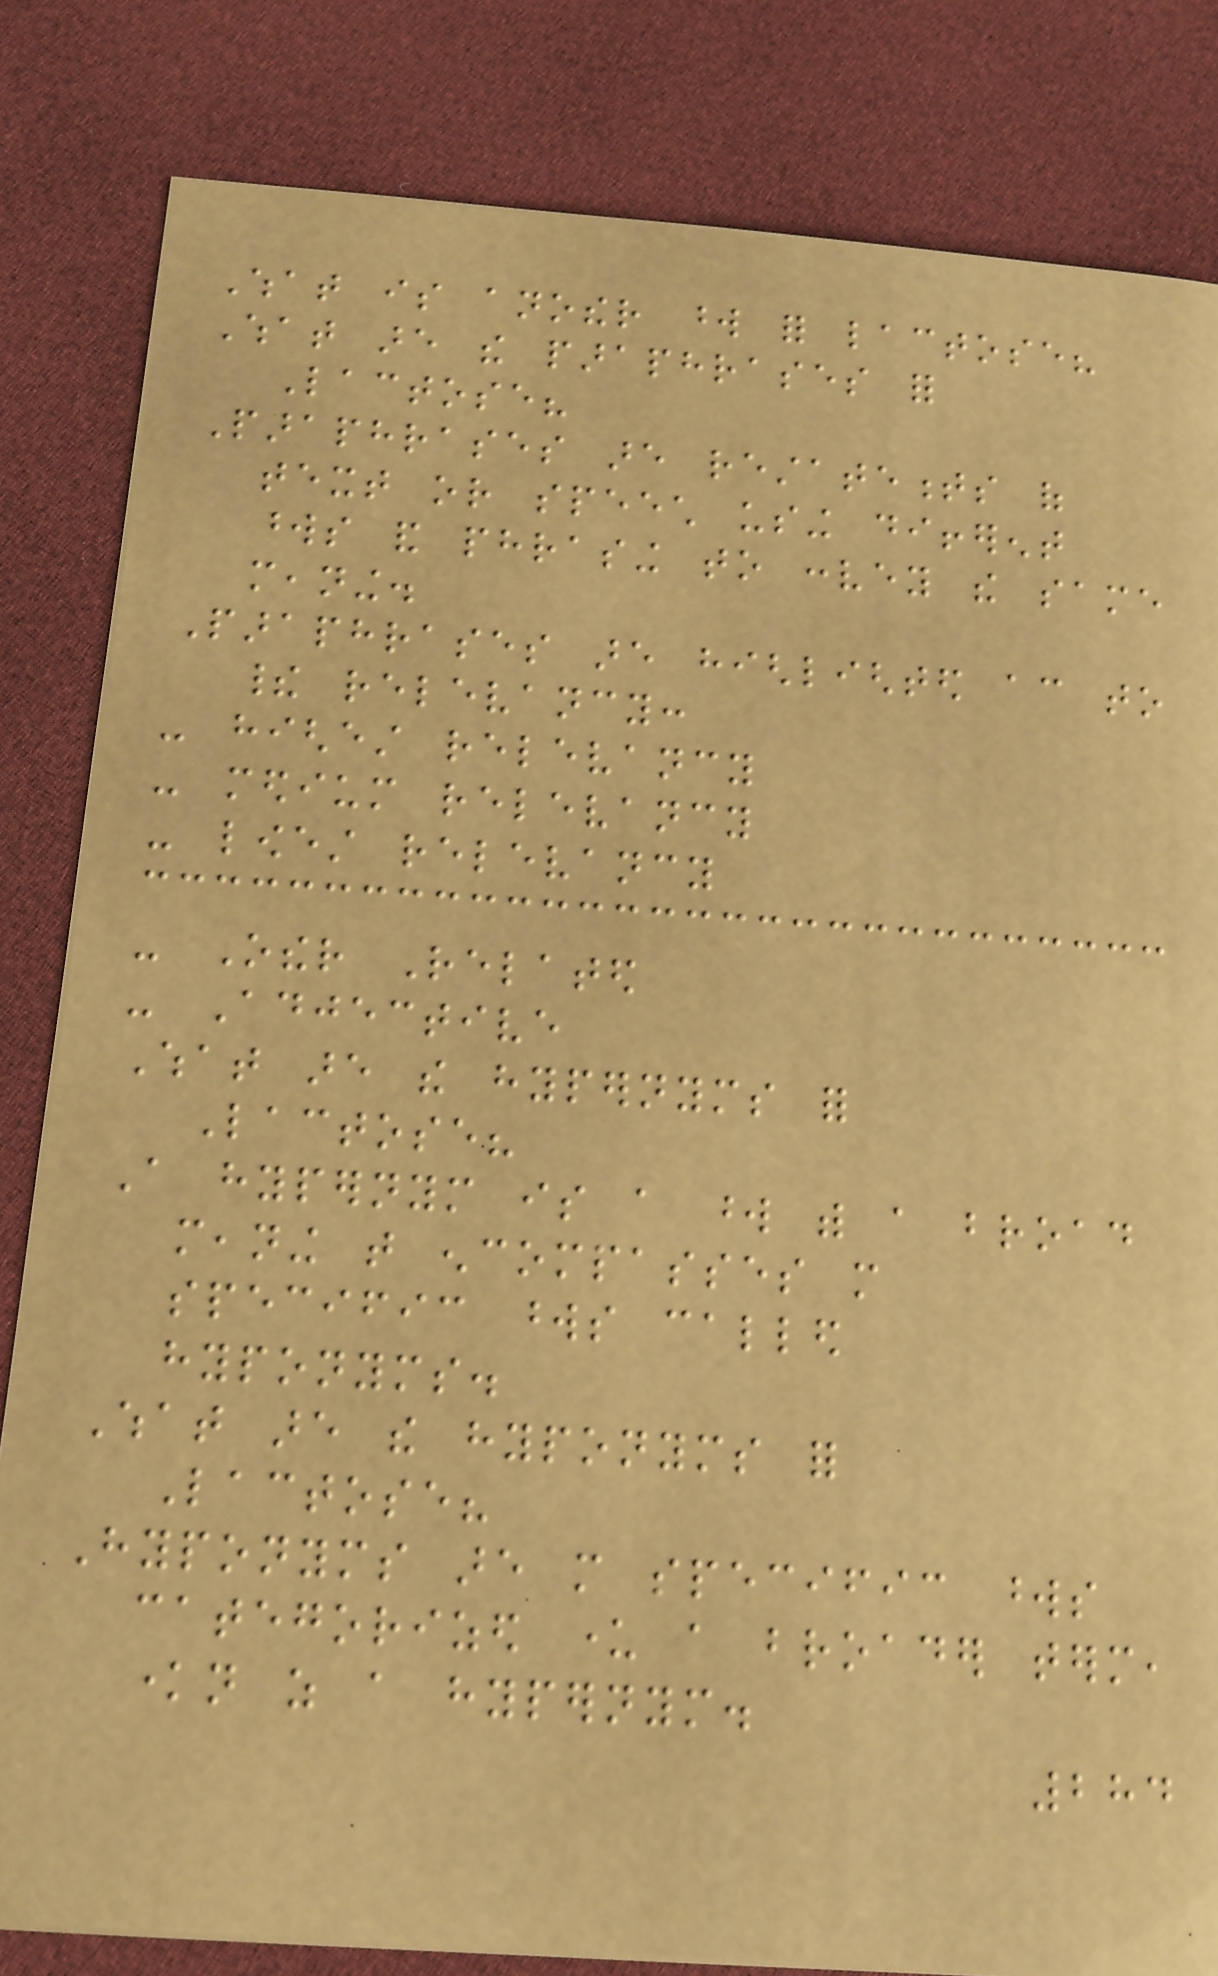What is another word for lactose?
What are the paraphrases for
Lactose?
Paraphrases are restatements of
text or speech using different
words and phrasing to convey the same
meaning.
Paraphrases are highlighted according to
their relevancy:
- highest relevancy
- medium relevancy
- lowest relevancy
- Other Related
- Adjective
What are the hypernyms for
Lactose?
A hypernym is a word with a broad
meaning that encompasses more
specific words called
hyponyms.
What are the hyponyms for
Lactose?
Hyponyms are more specific words
categorized under a broader term,
known as a hypernym.
284
